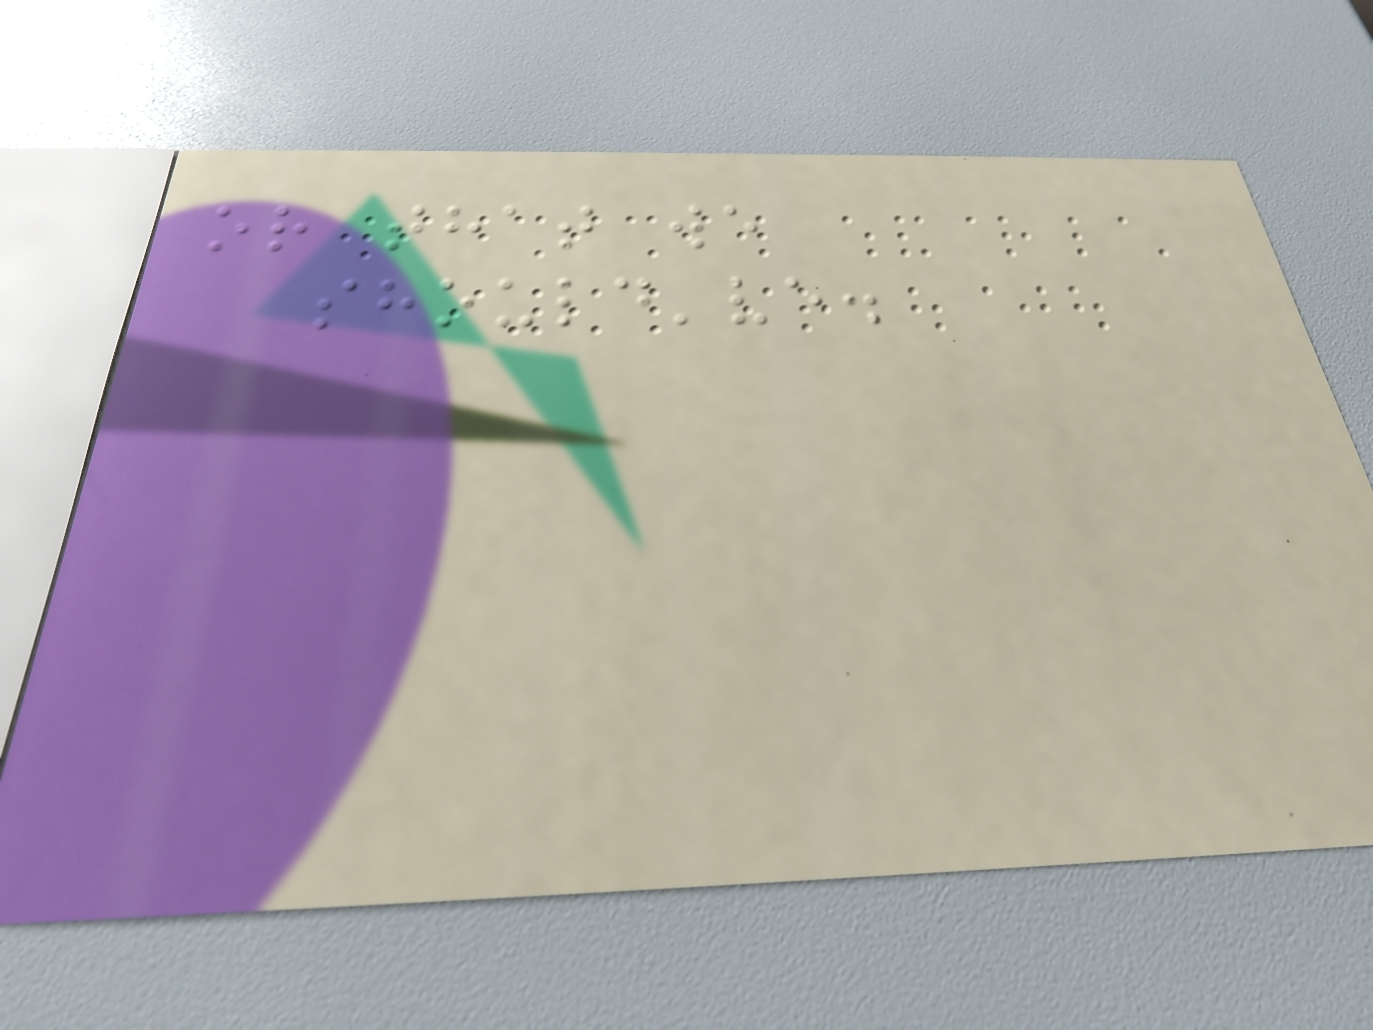or that we
should've.
